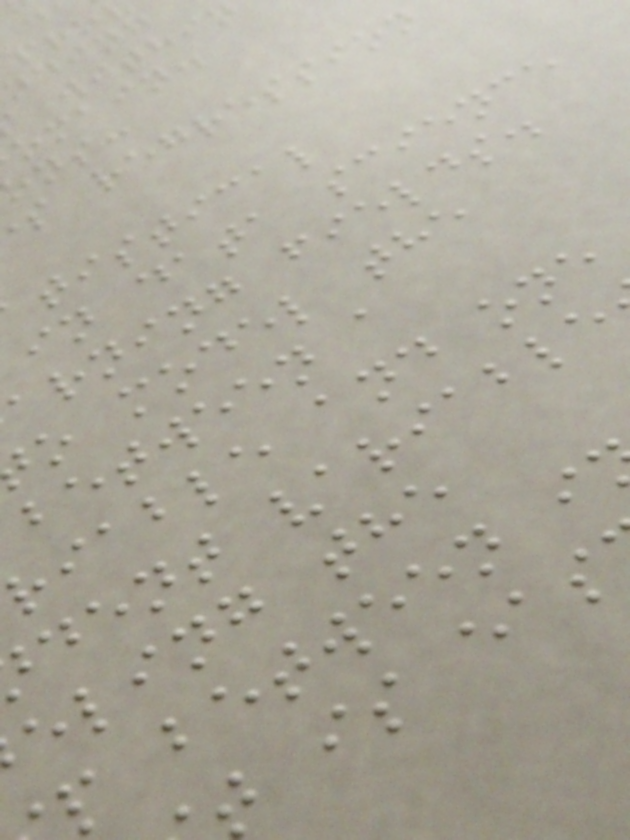omain.
s regression
tistical
in data science
arning fields.
o model the
between a
riable and one
dent variable
eling the
p between i
